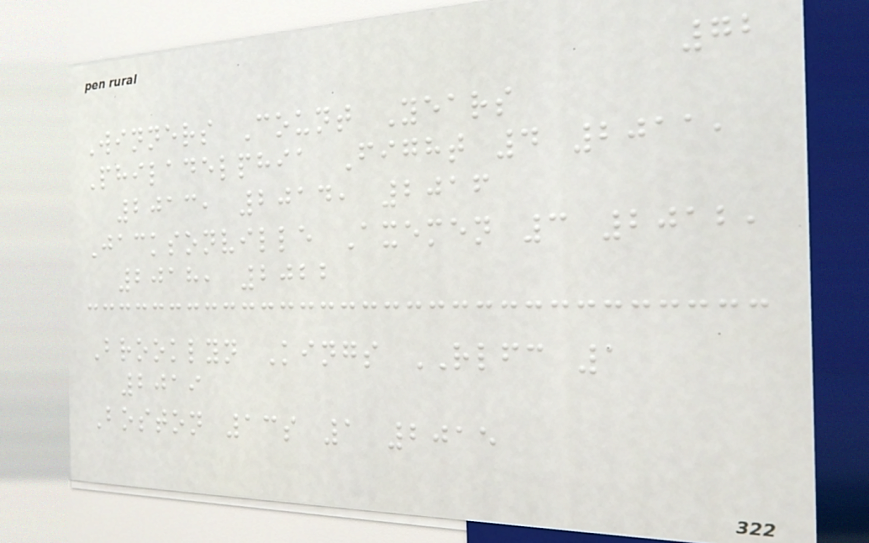72
Winners Count Years
Philadelphia Fight 4 2011,
2013, 2014, 2016
Jacksonville Axemen 3 2012,
2018, 2022
Brooklyn Kings RLFC 1
2019
Boston 13s 1 2015
